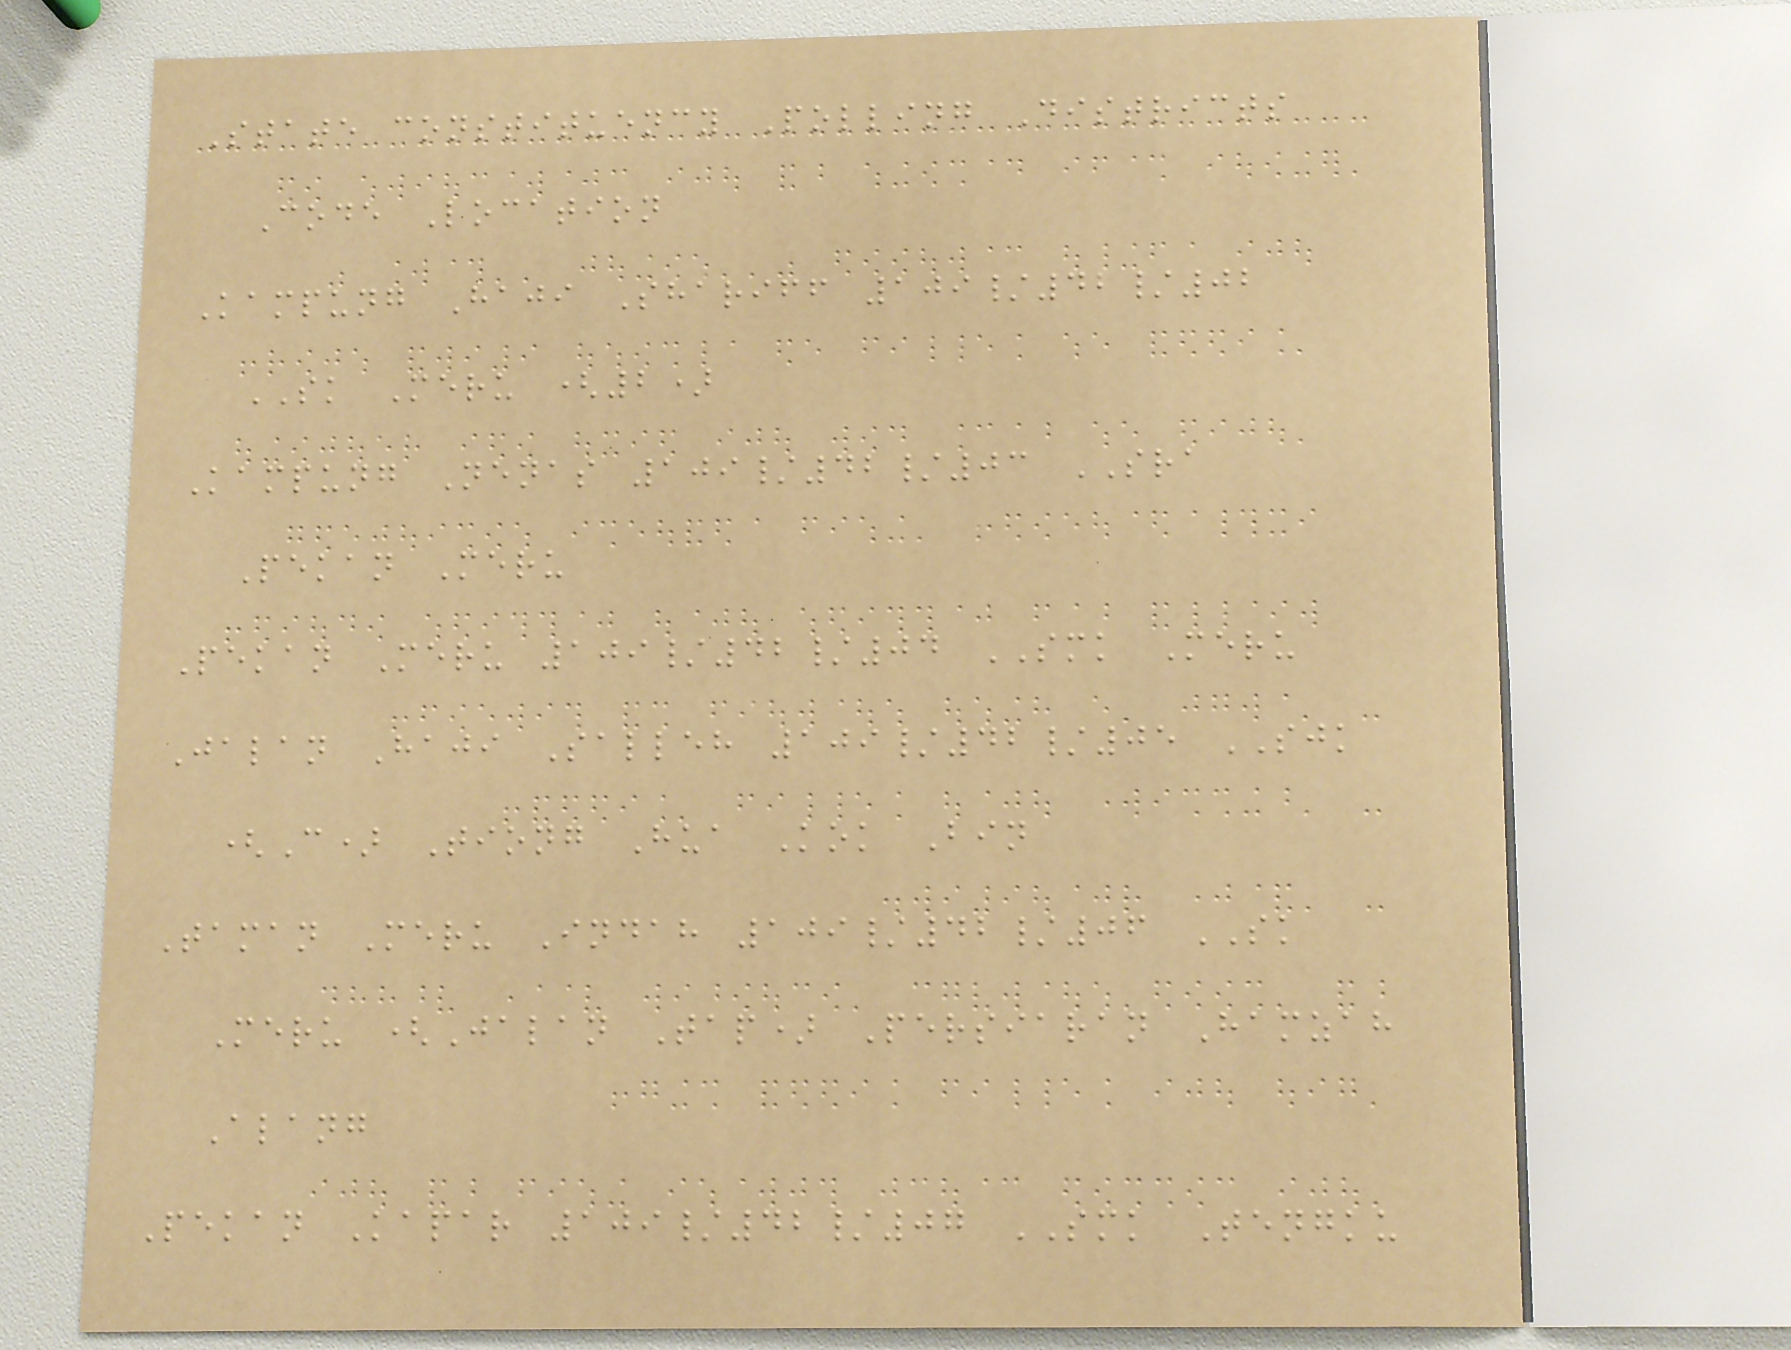State constituency Polling Districts
Code Location
Kampung Haji Shariff 109/42/02
SK Meru (2)
Kampung Nenas 109/42/03 SRA
Pekan Meru
Pekan Meru 109/42/04 SMK Meru
Jalan Haji Salleh 109/42/05 SJK
(C) Tiong Hua Kok Bin
Taman Meru Indah 109/42/06 SK
Meru (Jalan Tap) Persiaran Hamzah
Alang
Pekan Kapar 109/42/07 SMK Tengku
